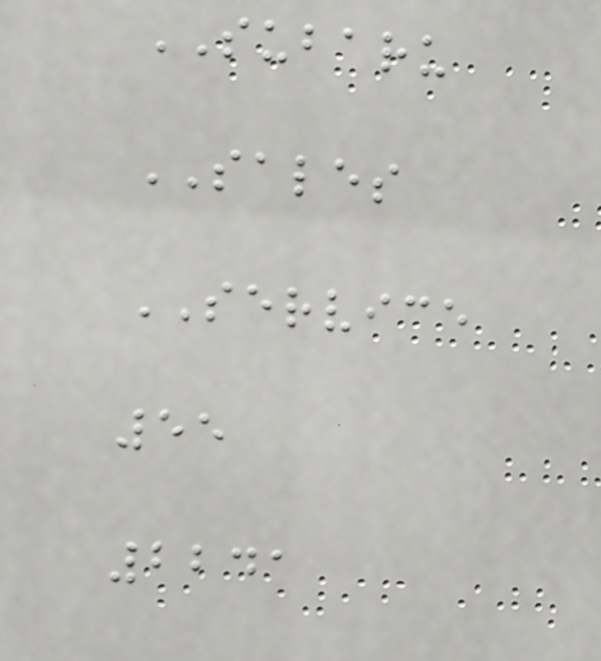SUBARU
SALES
SERVICE
55
2241
